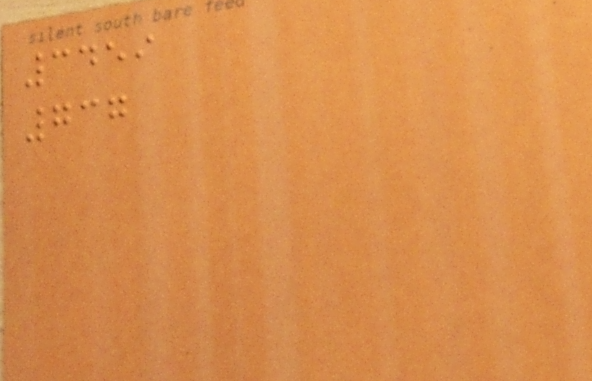3459
737
